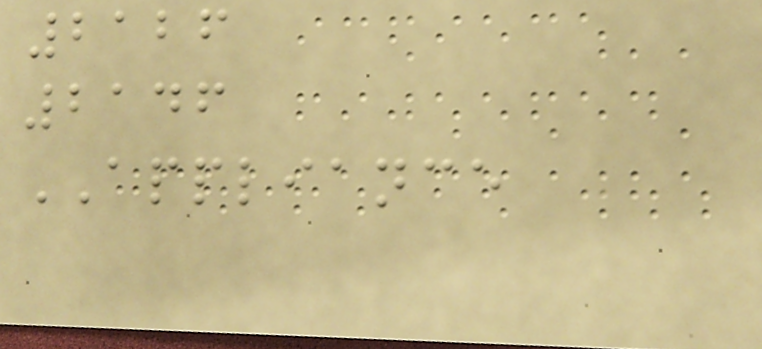2126
2146
APPLIANCE
